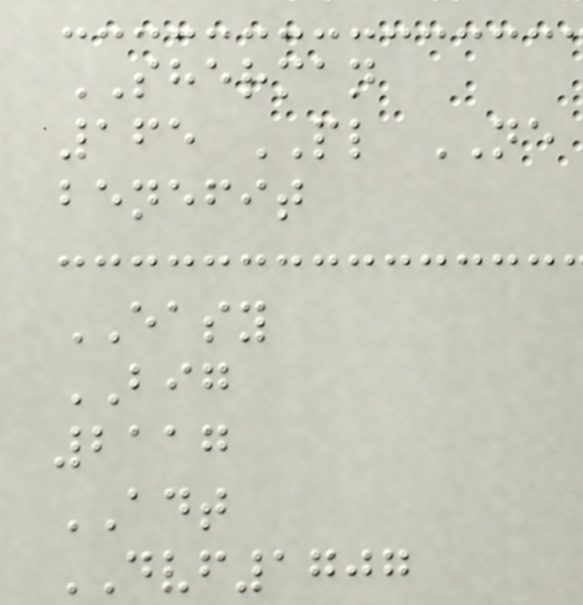SHERMAN
165 PL NE
benefit
EASY
BIG
2117
ADT
DVF1707
